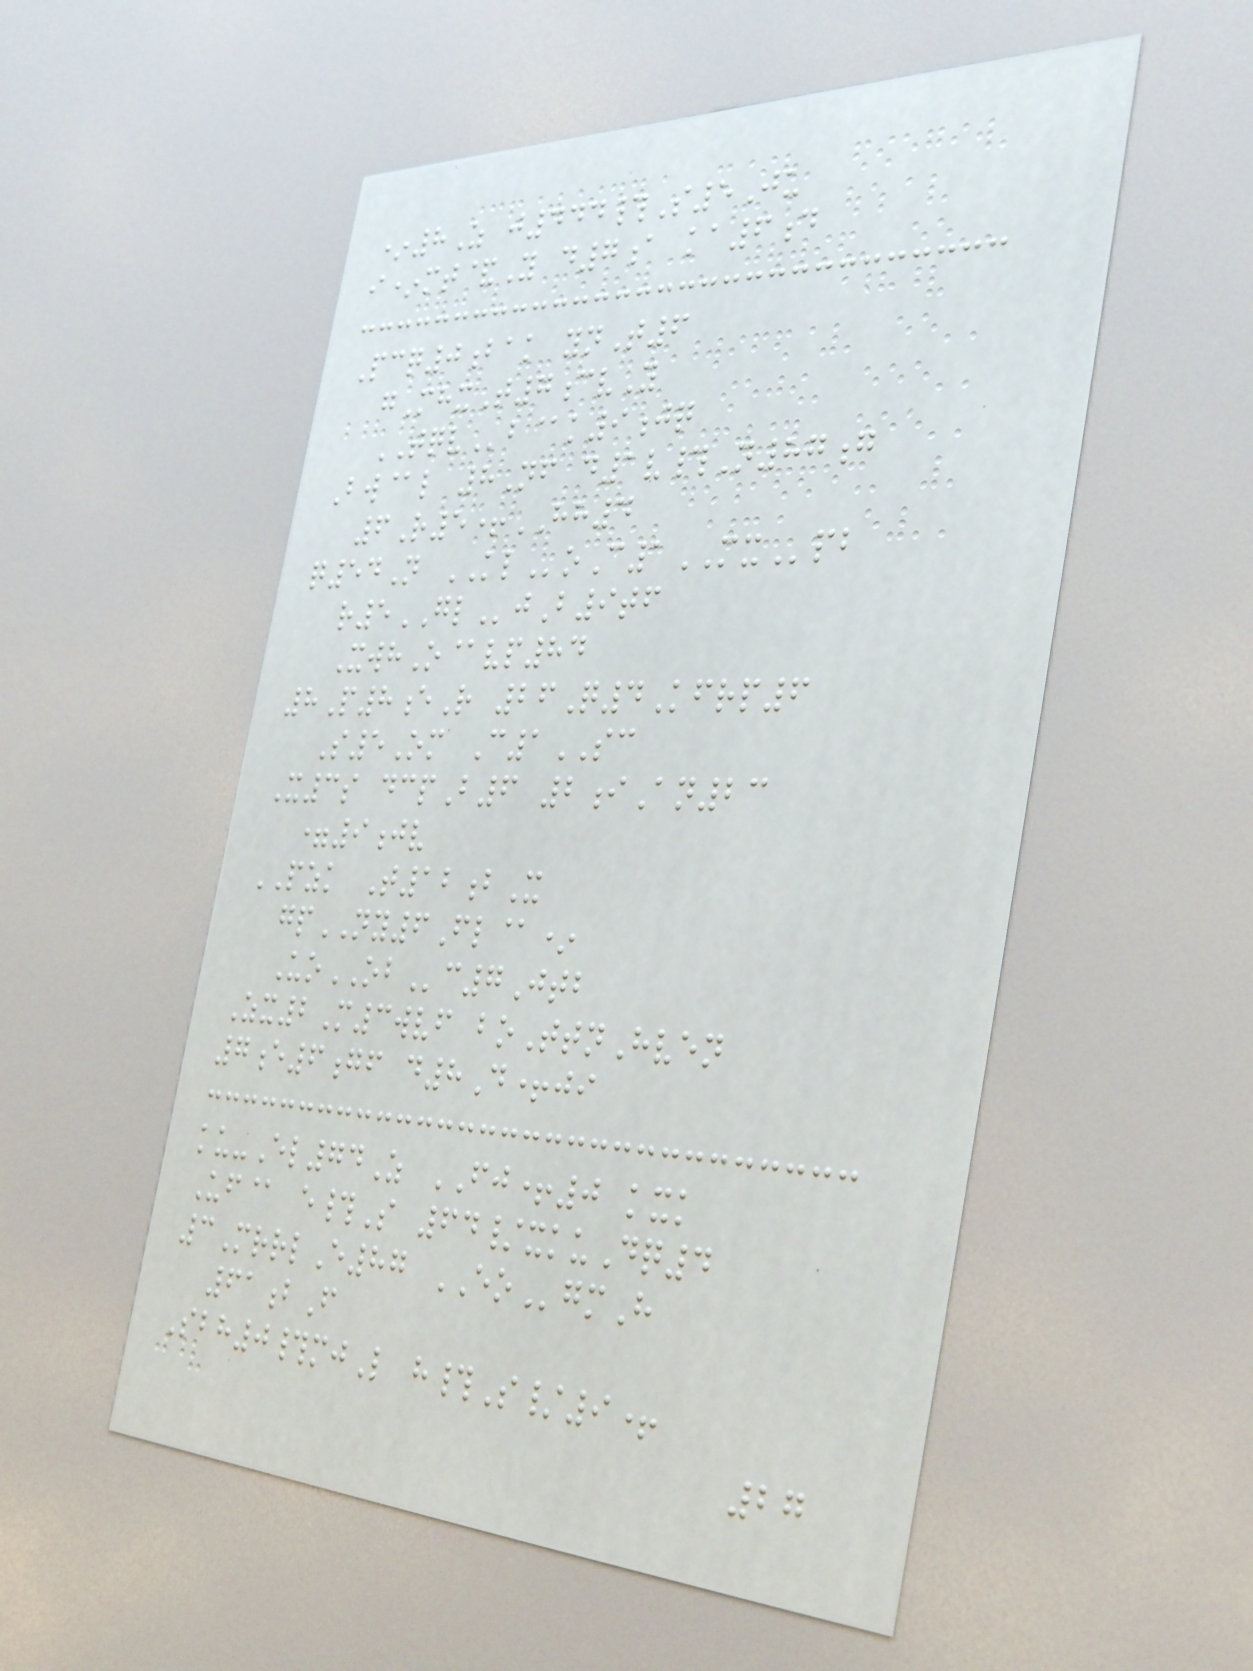*8Z j444#S5Ju
i*mt&Y d7a ka6d
Pcq0bak ynT6
gMhxT7cvY
TQVb@k9jq
Bw@l 8Nf d1v#N87g
6R5+HH4
q54N KLoC1MXpb
r5GLjB9tf
XwhO@vp84
8P8eR 26Q4Kfrp6
S5Om C1SC
X3s dcpB6 2iAn23
=9jv
PZK T12bX
gpNY6Fl@*
UoOBc7Jtb
Zx2M3wvf boTtnHven
7e6gf d8D+ji
ku-El74Z FJ+0 kxk
Uf@ e#S 64/xkuDq4
3MrrlE87 EOgmH
61bF
Sbh0#mjL h#S/9+
27
